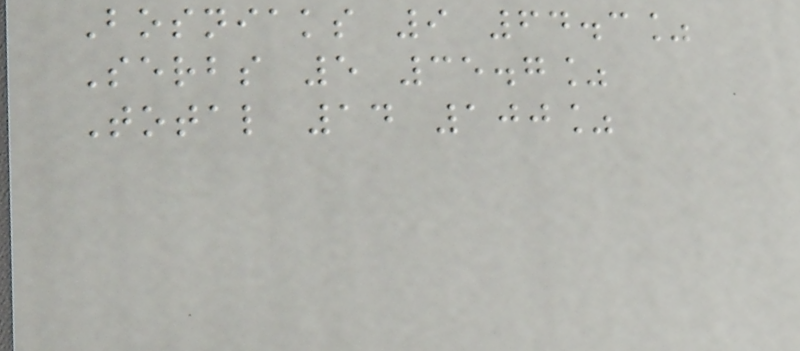Bosniaks 9 64.3%
Serbs 5 35.7%
Total 14 100%
